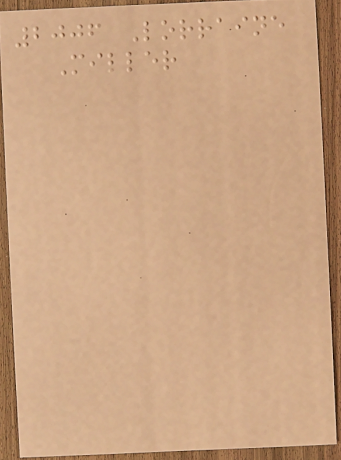2006 Lorraine
Miller
